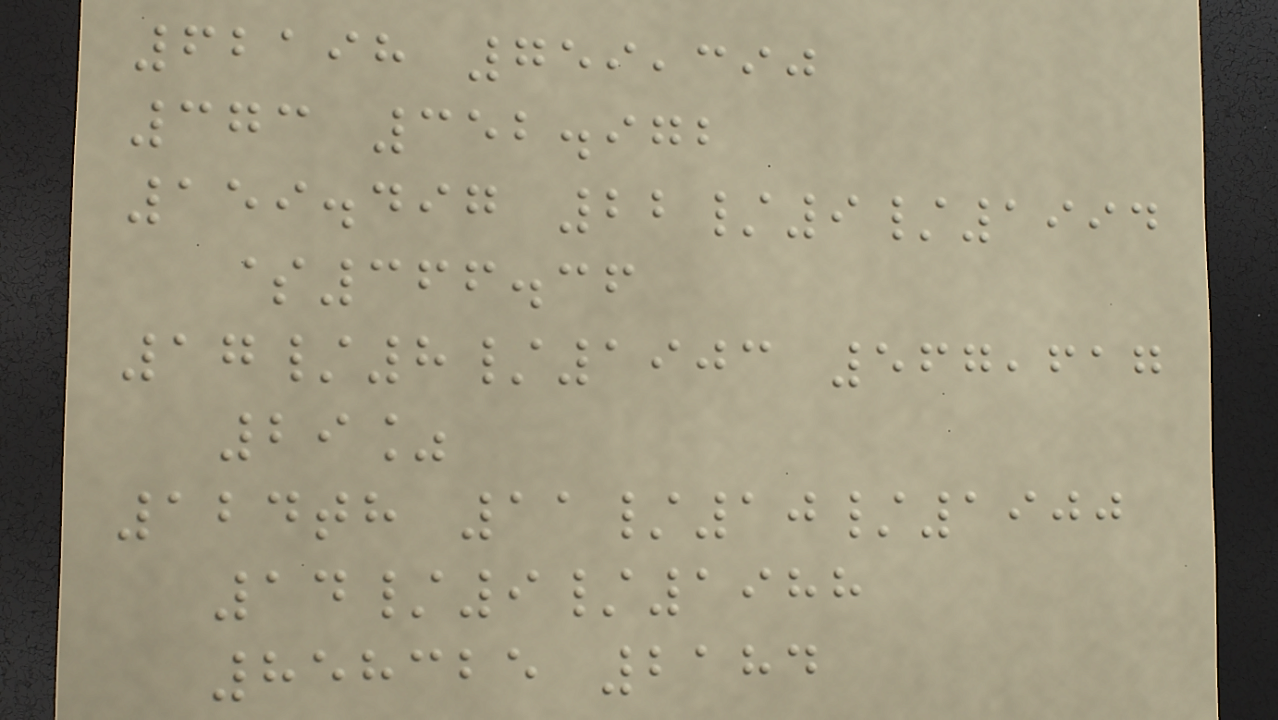62198 759,390
373 352.972
159.497 22/9/1994
$366.36
17/8/1903 567,617
29%
124th 11/10/1900
14/9/1988
858325 2184
